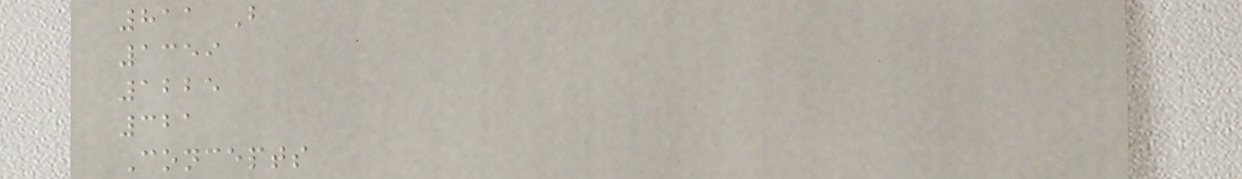811 B
1359
1225
321
Concepts
